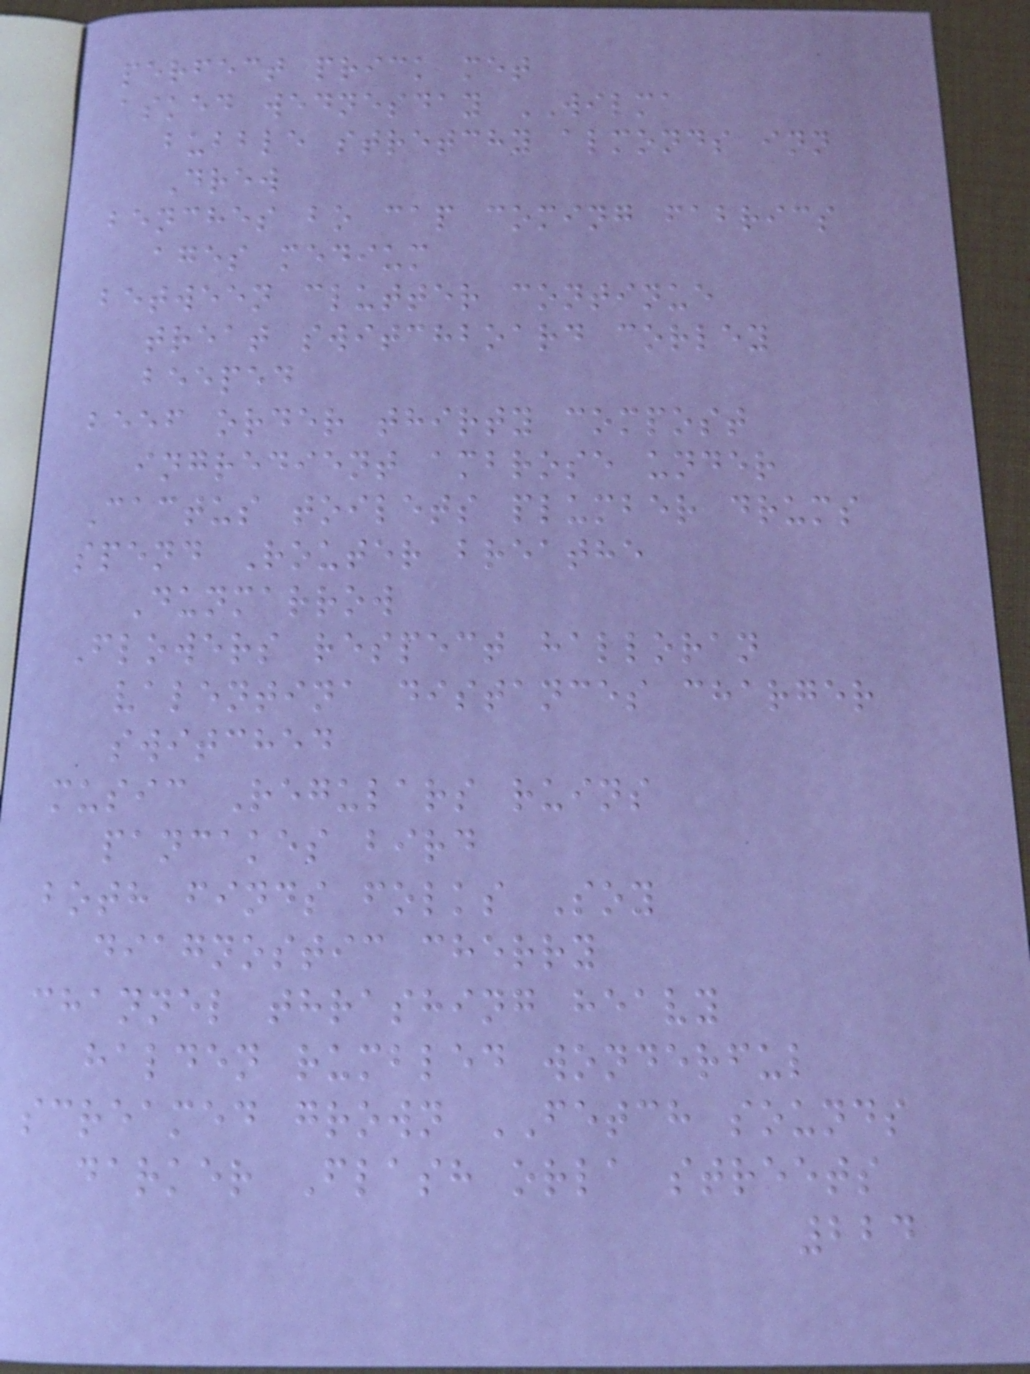perfect prick met
asked wednesday WILMA
bubble stretchy almonds inn
Drew
benches bo cap coming fabrics
ages medium
between clutter continue
treat switchboard corley
beeped
beef order thirty compost
ingredient ambrose under
Cactus toilets plumber drums
spend Router breathe
Dunmarrow
Flowers respect halloran
valentina distances charger
switched
music Regulars ruins
pancakes bird
both finds folks Soy
diagnostic cherry
channel thrashing heavy
halden rumbled wonderful
screamed grown FETCH sounds
darker Flash orla streets
224
